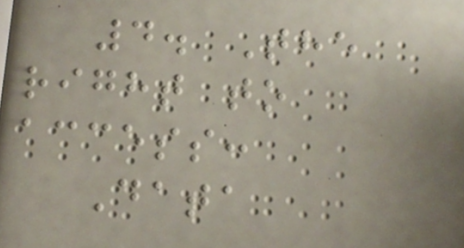4. The
right to
access:
Data
